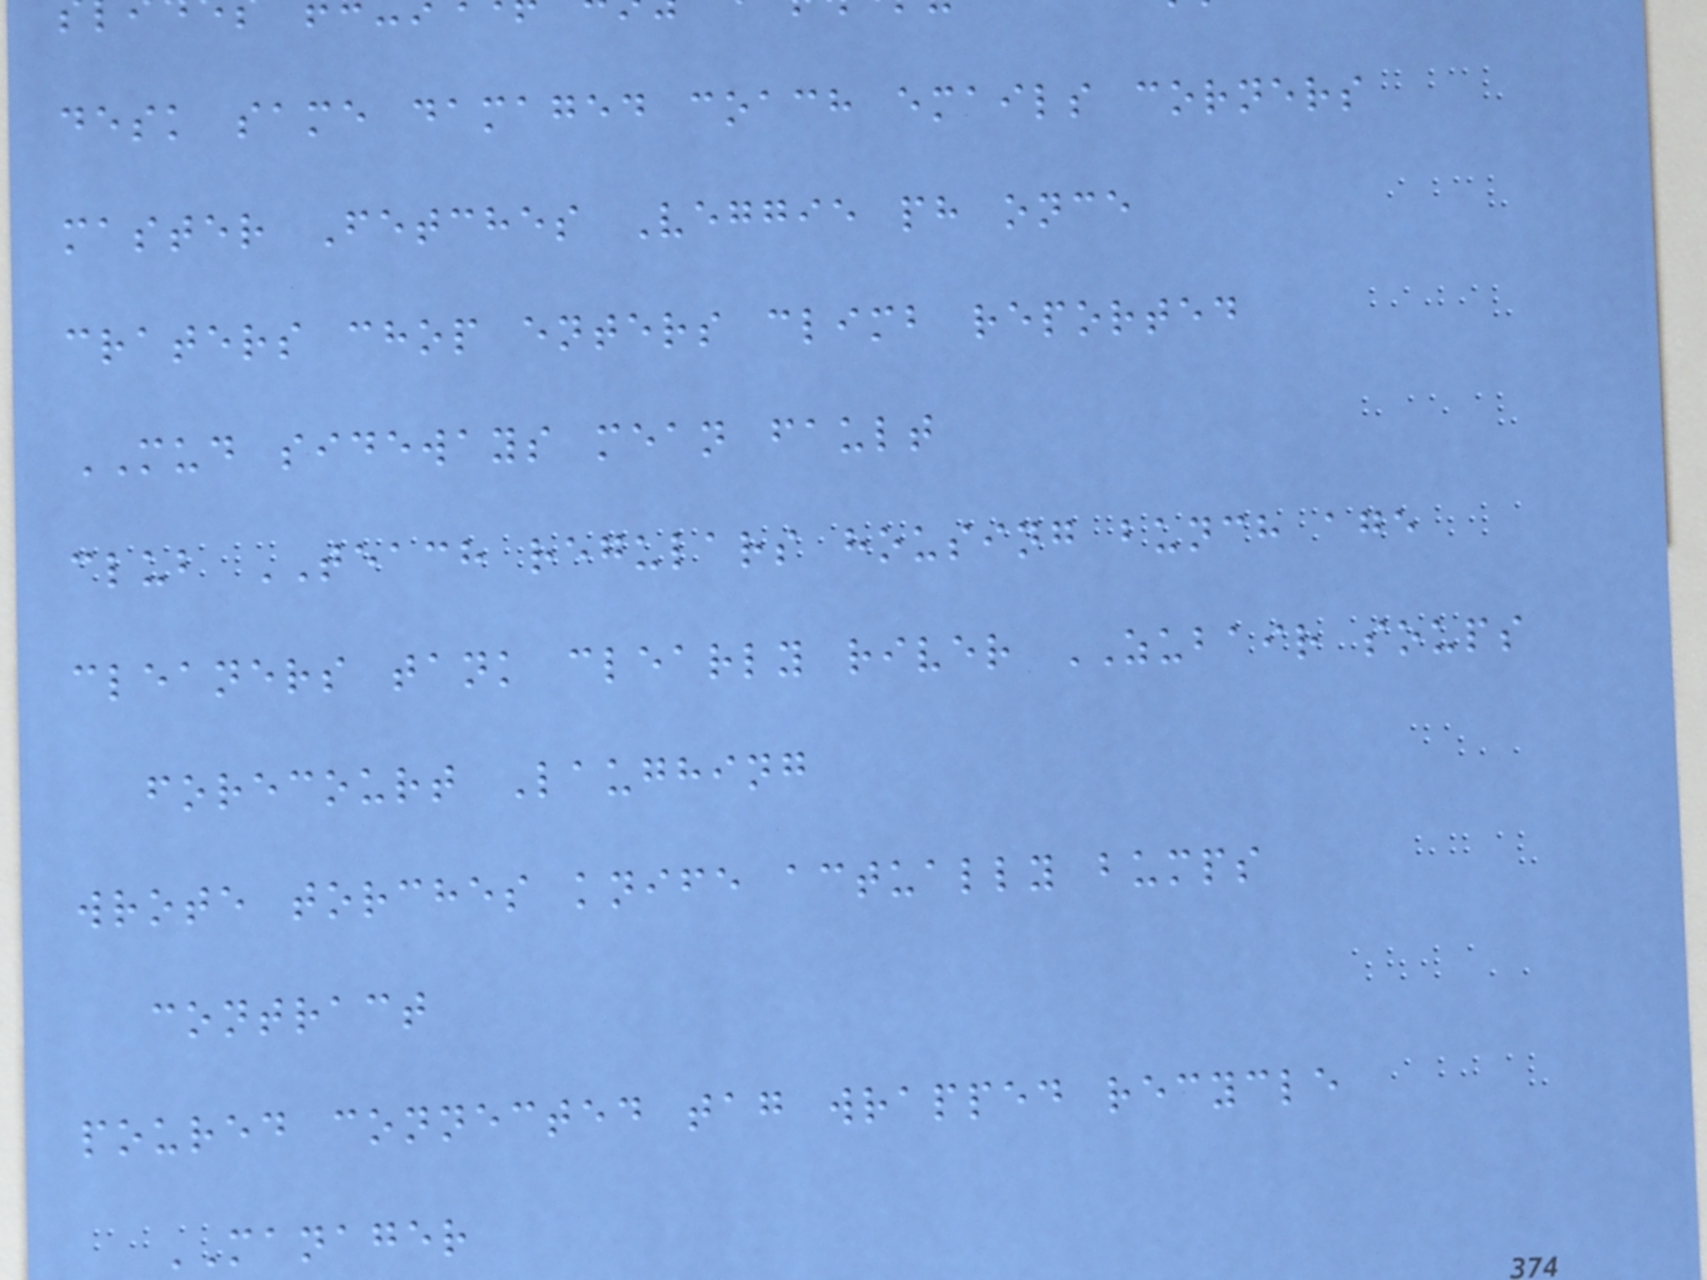desk same damaged coach emails corners
master Fetches Veggie ph once
craters chop enters climb reported
MUD sideways mean fault
club TEACH regulars housing bunch age
cleaners tank clearly river ZUBAIR soups
forecourt Laughing
wrote torches knife actually bumps
contract
poured connected tag wrapped recycle
MANAGER
